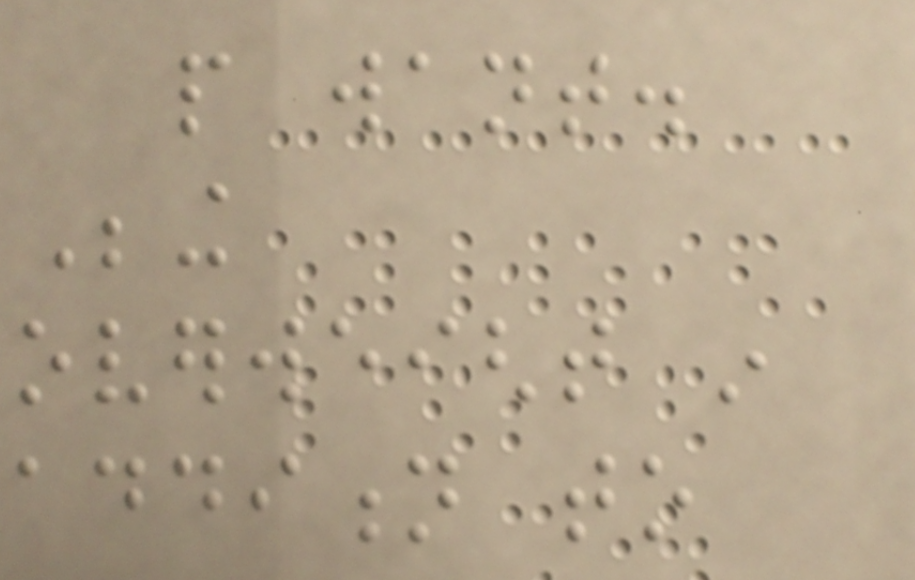people want.
Being
overweight in
addition to
